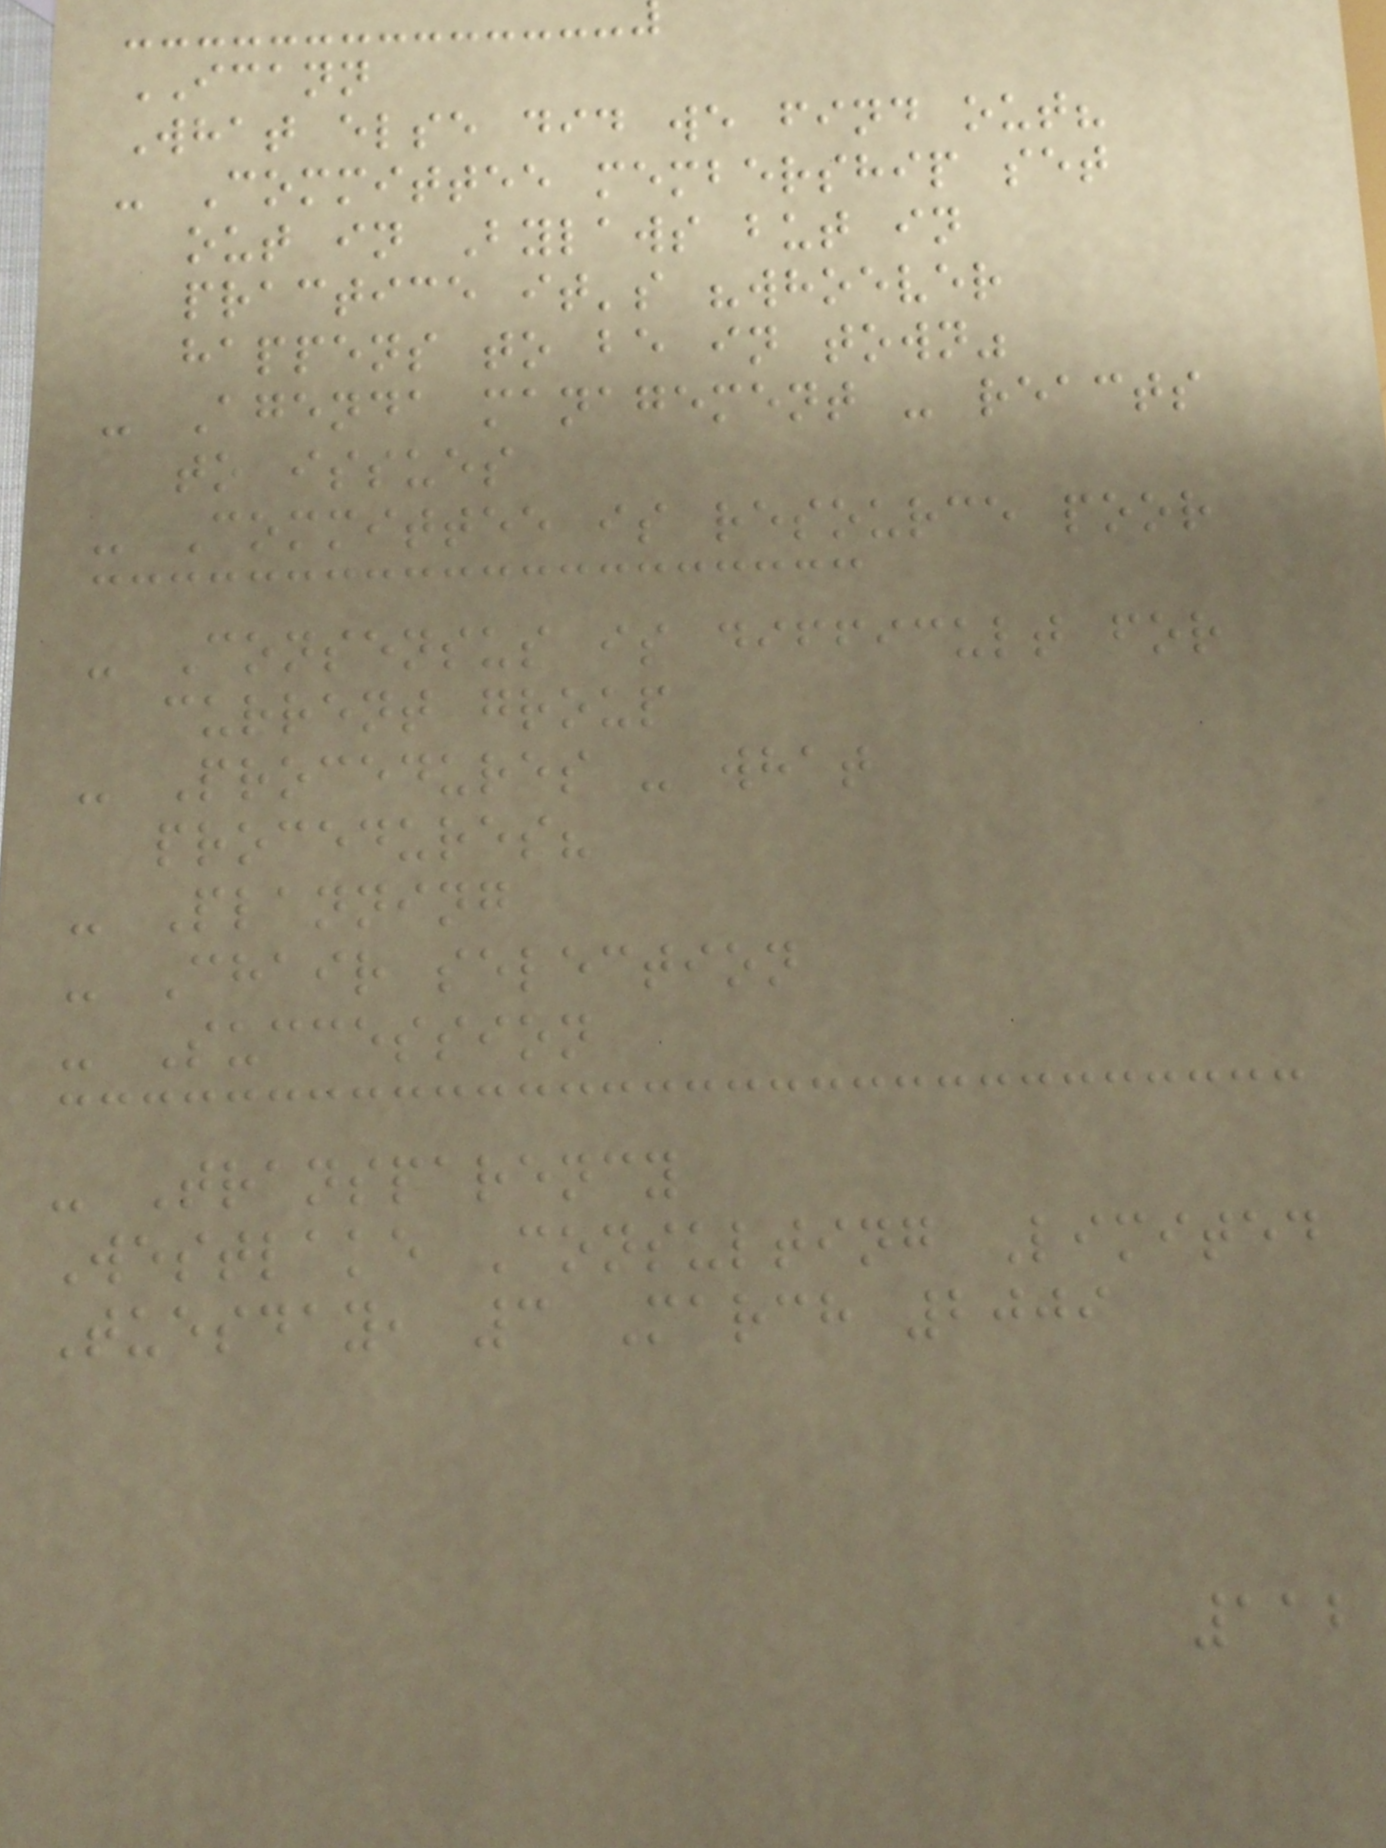ICANN
What else did we find out?
- Committee membership set
out in Bylaws but in
practice it's "whoever
happens to be in town"
- Agenda management - reacts
to issues
- Committee is resource poor
- Consensus is difficult for
current group
- Procedures - what
procedures?
- Planning
- Chair selection
- Succession
- Transparency
Westlake Consulting Limited
Tuesday, 3 March 2009
112
